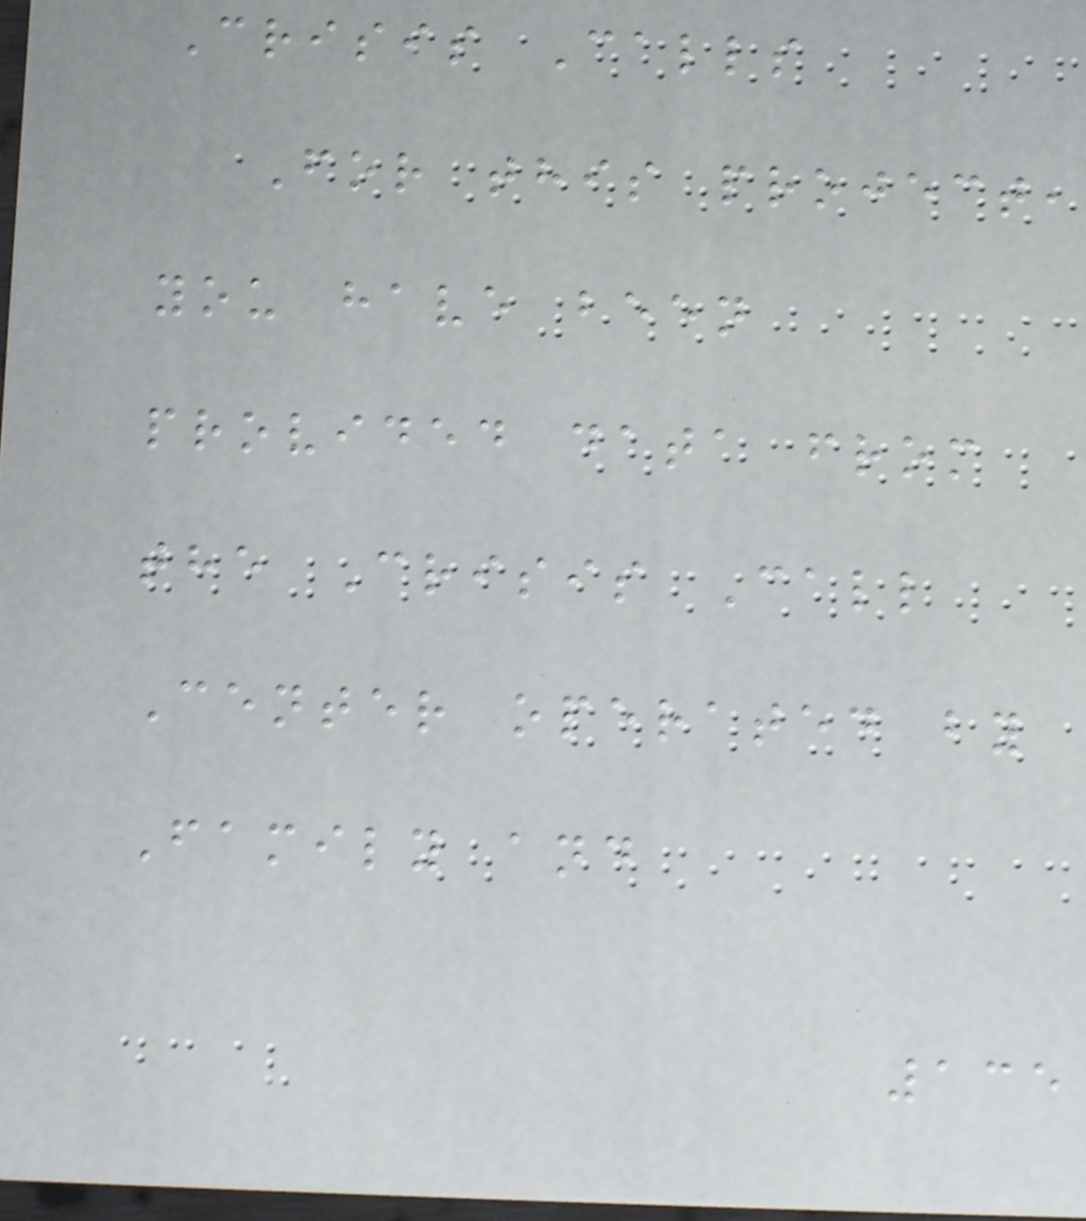Crisis Calls
For this project,
you have been
provided data from
the Crisis Call
Center operated by
Family and
135
